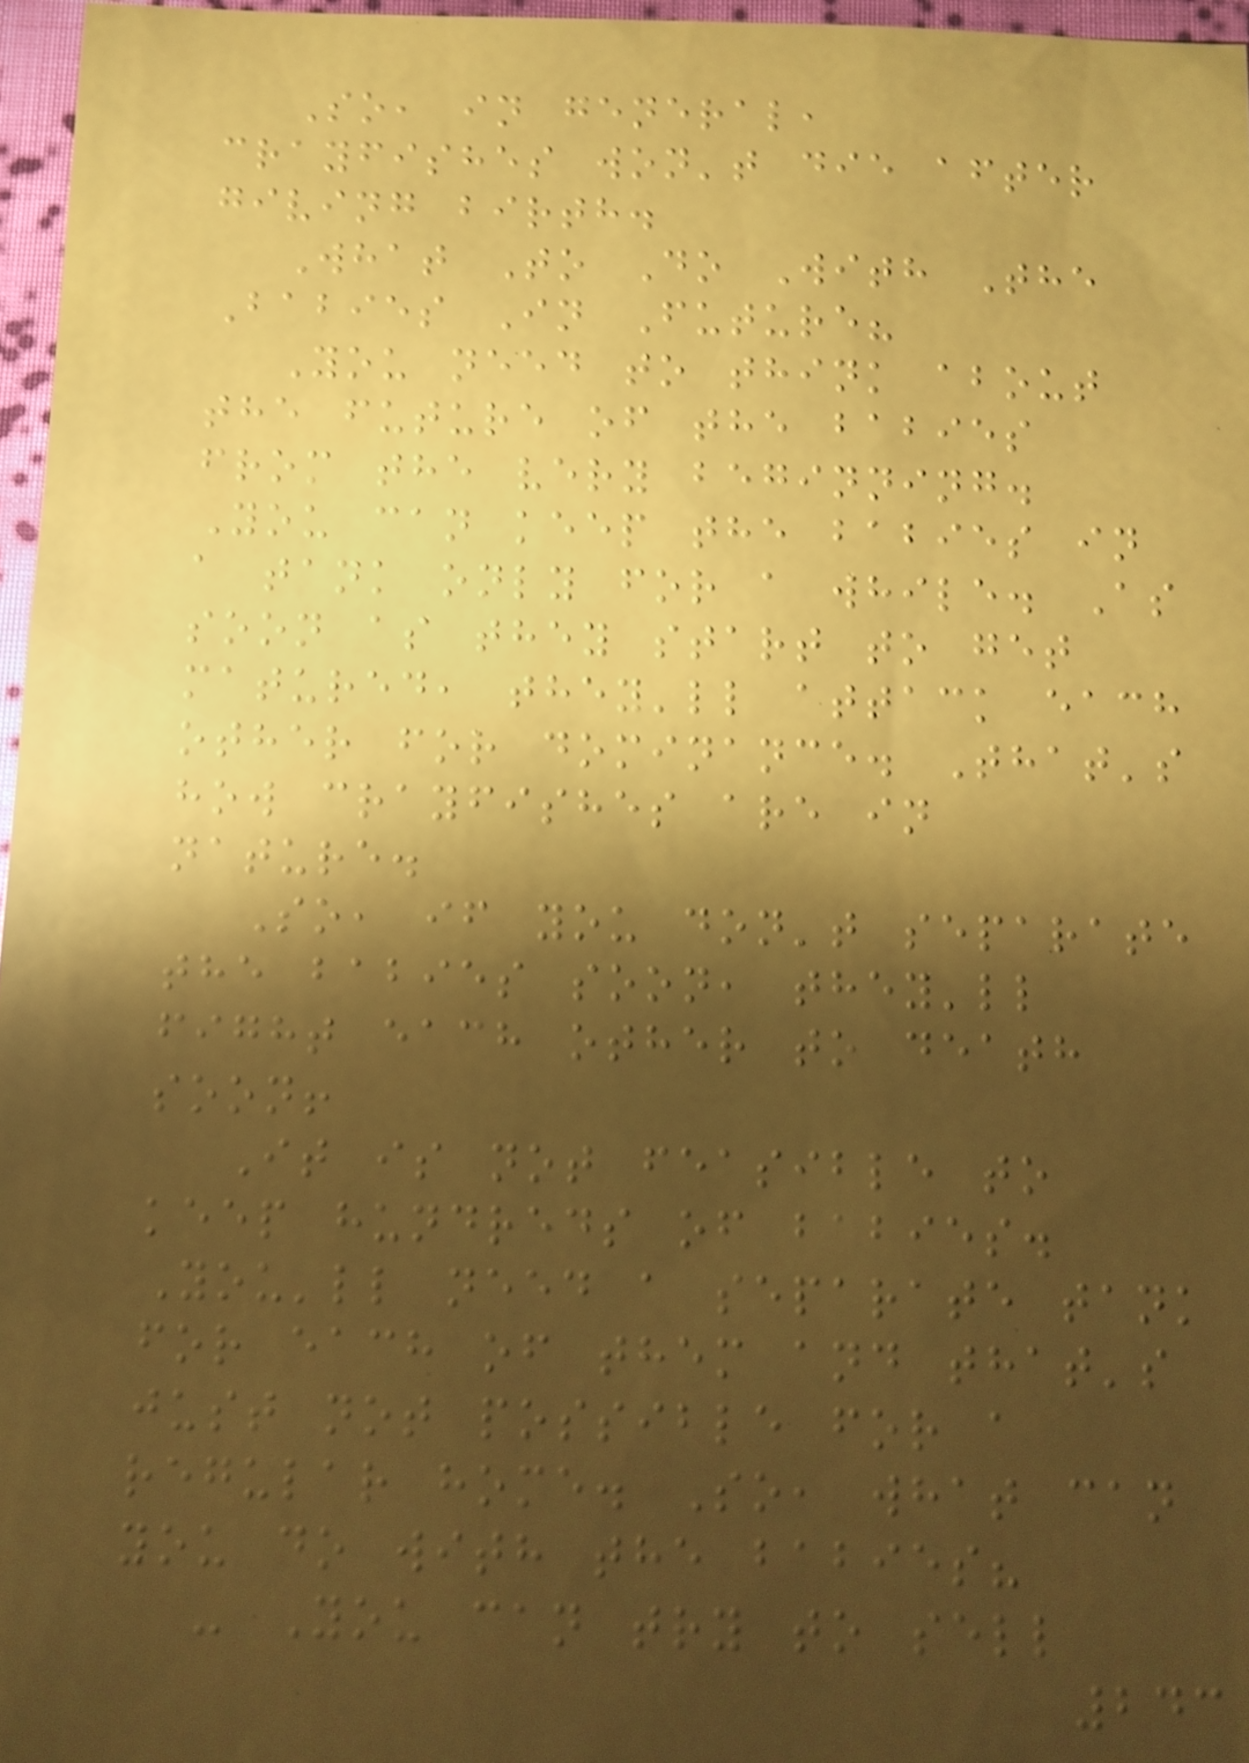So, in general,
crayfishes won't die after
giving birth.
What To Do With The
Babies In Future?
You need to think about
the future of the babies
from the very beginning.
You can keep the babies in
a tank only for a while. As
soon as they start to get
matured, they'll attack each
other for dominance. That's
how crayfishes are in
nature.
So, if you don't separate
the babies soon, they'll
fight each other to death
soon!
It is not feasible to
keep hundreds of babies.
You'll need a separate tank
for each of them and that's
just not possible for a
regular home. So, what can
you do with the babies?
- You can try to sell
243
